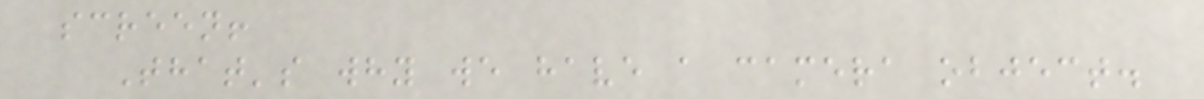screen!
That's why we have a camera object.
